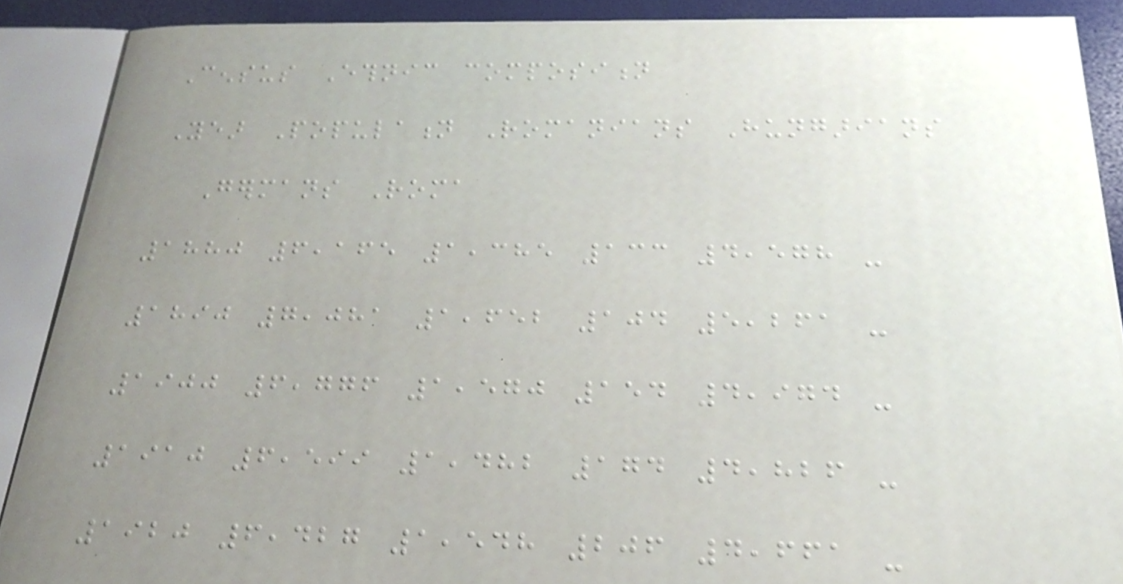Census Ethnic composition
Year Population Romanians Hungarians
Germans Roma
1880 6,165 1,385 133 4,578 -
1890 7,081 1,652 104 5,261 -
1900 6,776 1,570 154 4,974 -
1910 6,599 1,482 174 4,826 -
1920 6,427 1,548 206 4,661 -
